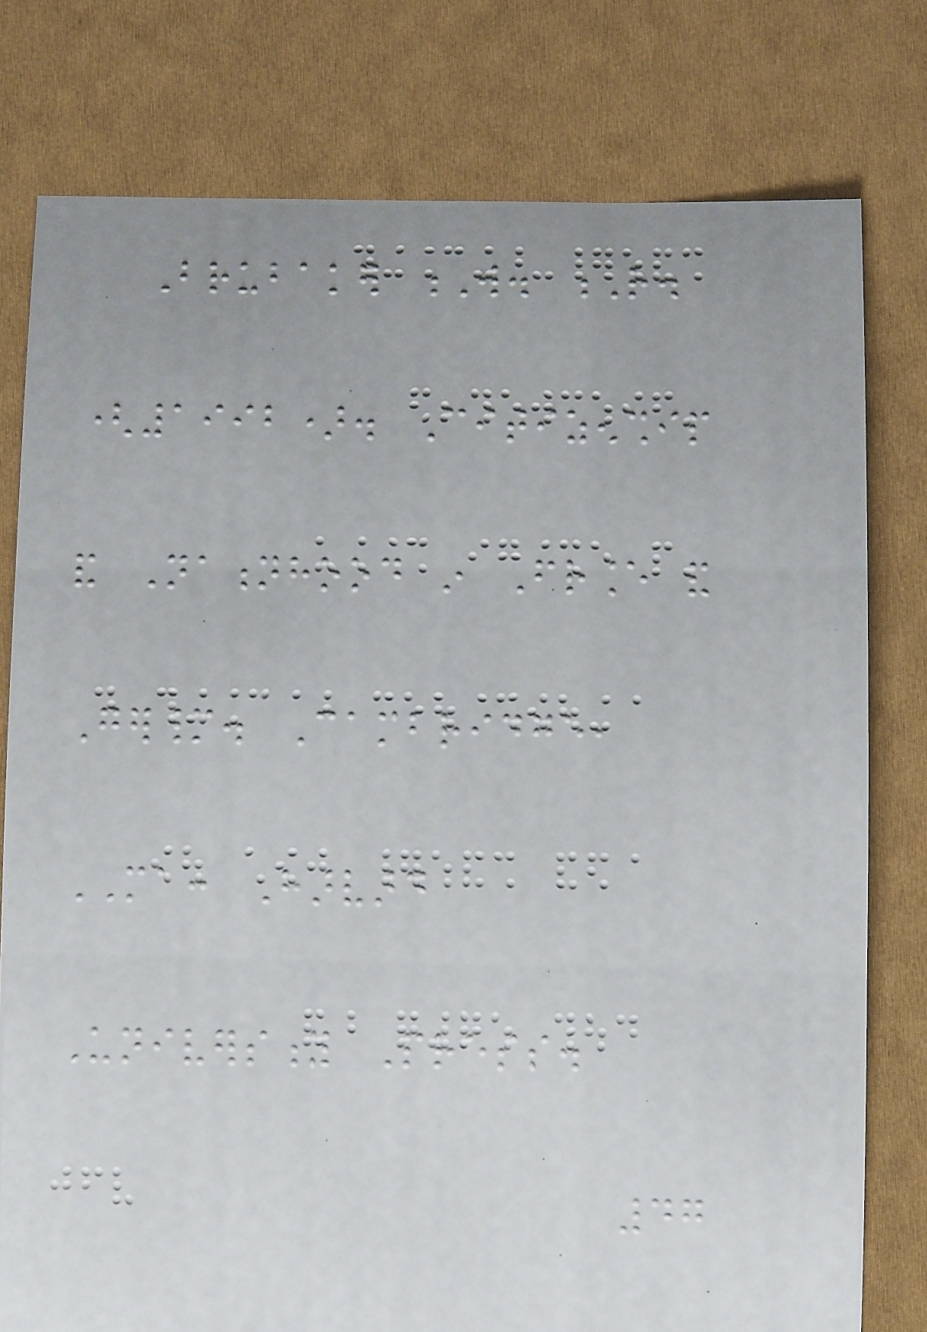Brubaker W. R.
(1992). Citizenship
and Nationhood in France and
Germany. Cambridge,
MA: Harvard
University Press.
47
